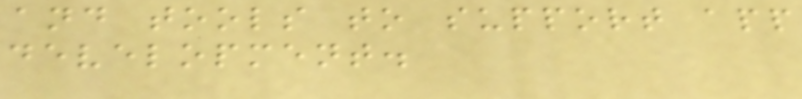and tools to support app
development.
